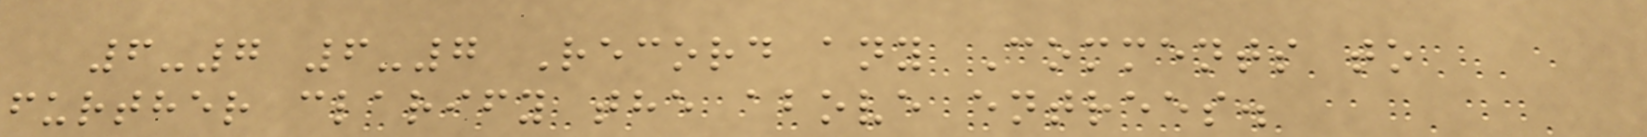6-7 6-7 Record any Comments to
further clarify the above entrees.
